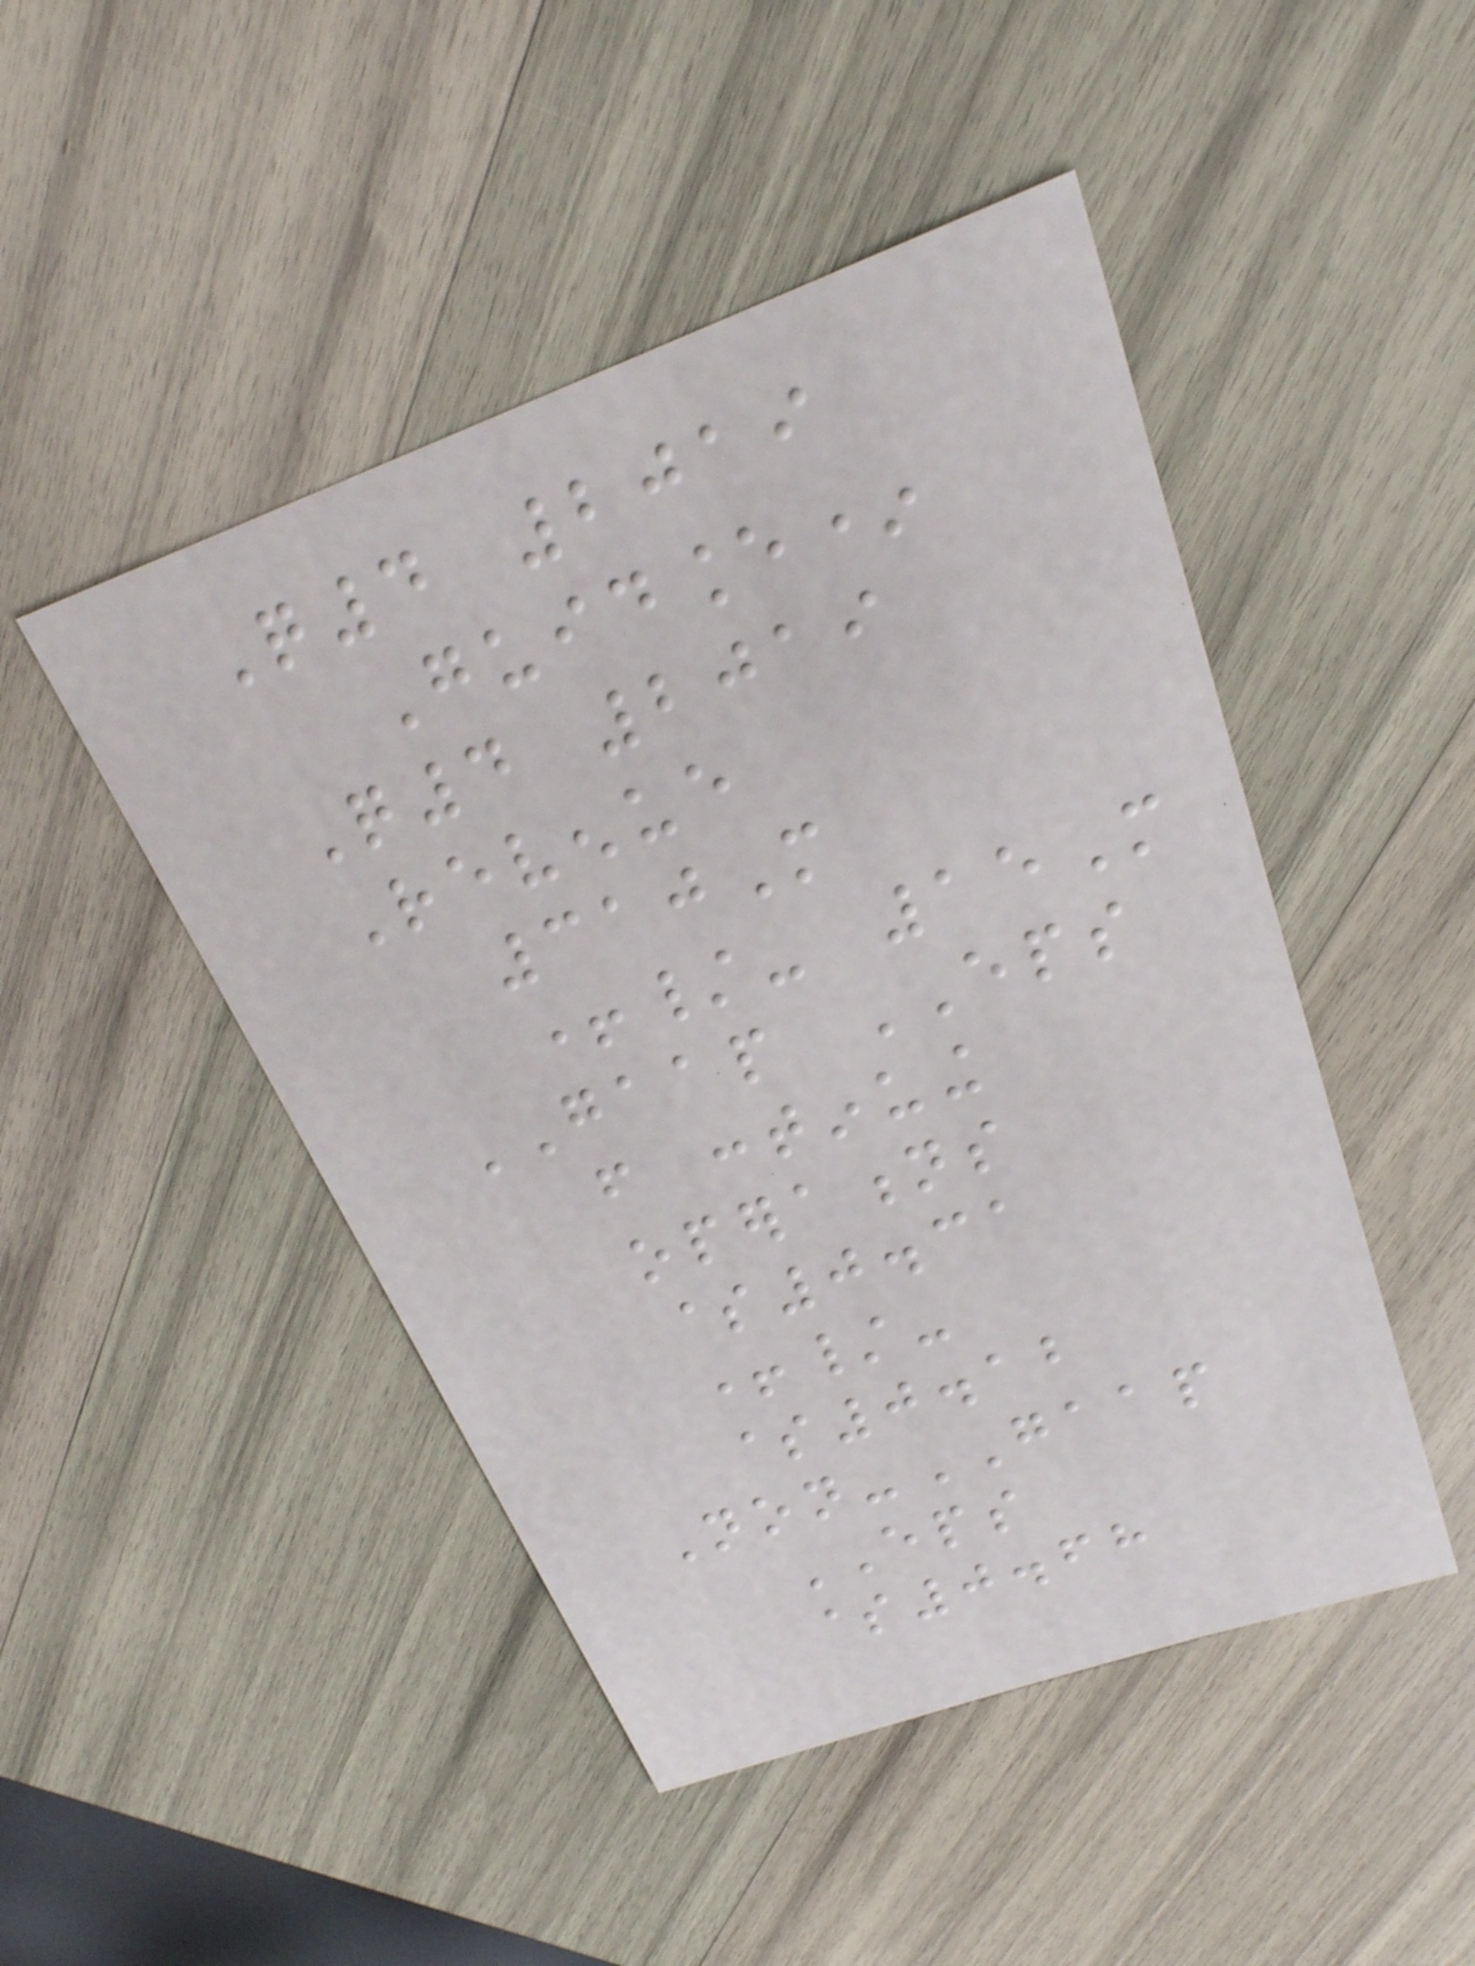Q4 2019
Guidance*
Q4 2019
Revenue
310M
+/- 15M
GAAP EPS
from continuing
operations
$0.31
+/-
$0.12
Non-GAAP
EPS
$0.68
